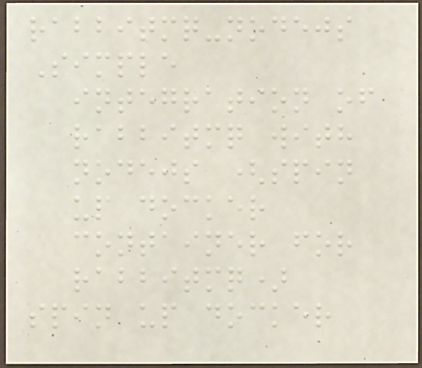rabbitmq-nodejs
Simple
integration of
rabbitmq with
nodejs (spin
up docker
container for
rabbitmq)
spin up docker
